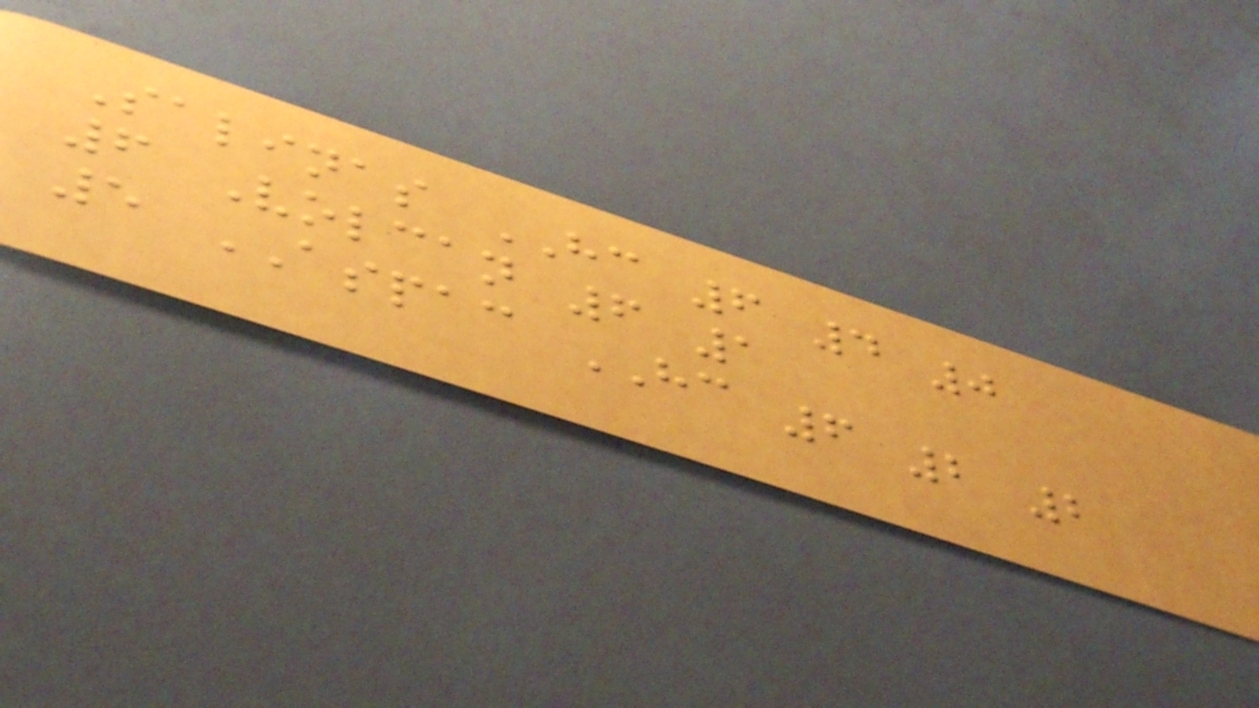Salinas HC 6 4 0
6 Volcan 6 1
5 ASPAC HC 6 2 2
